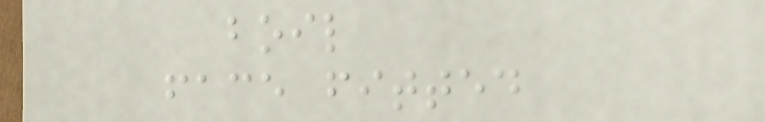boil
face fitted
